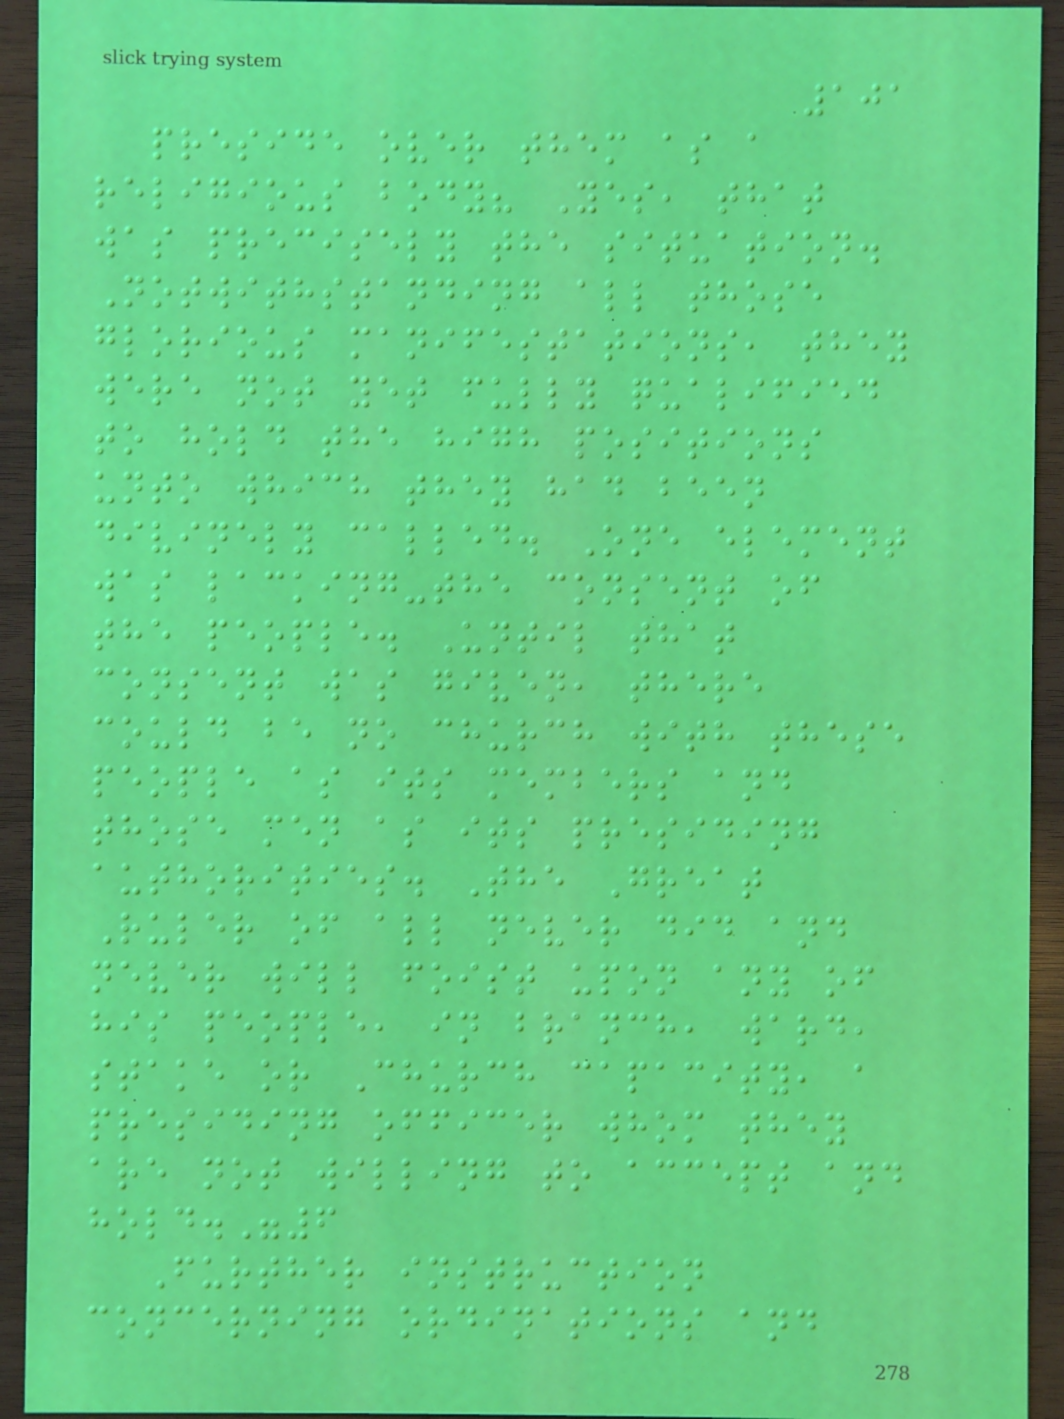101
preside over them as a
religious body? Yes, that
was precisely the situation.
Notwithstanding all those
glorious manifestations, they
were not yet fully qualified
to hold the high positions
unto which they had been
divinely called. One element
was lacking-the consent of
the people. Until that
consent was given, there
could be no church with these
people as its members and
those men as its presiding
authorities. The Great
Ruler of all never did and
never will foist upon any of
his people, in branch, ward,
stake or Church capacity, a
presiding officer whom they
are not willing to accept and
hold."6
Further instruction
concerning ordinations and
